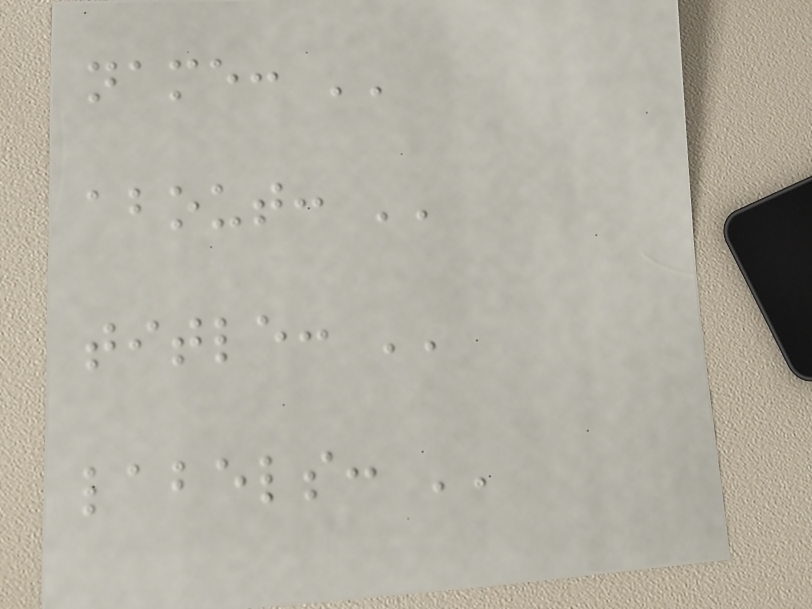name: ''
about: ''
title: ''
labels: ''
